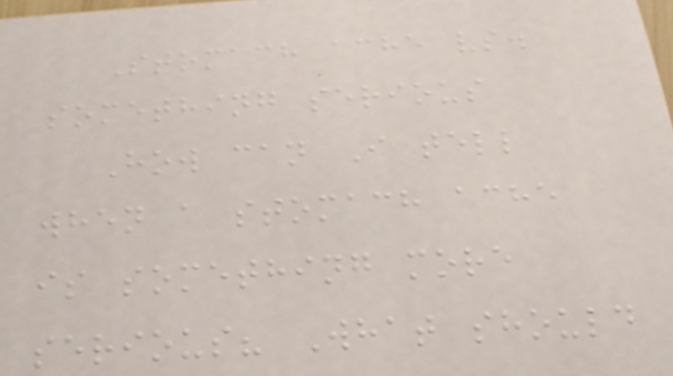Stomach ache vs.
something serious
How can I tell
when a stomach ache
is something more
serious? What should
